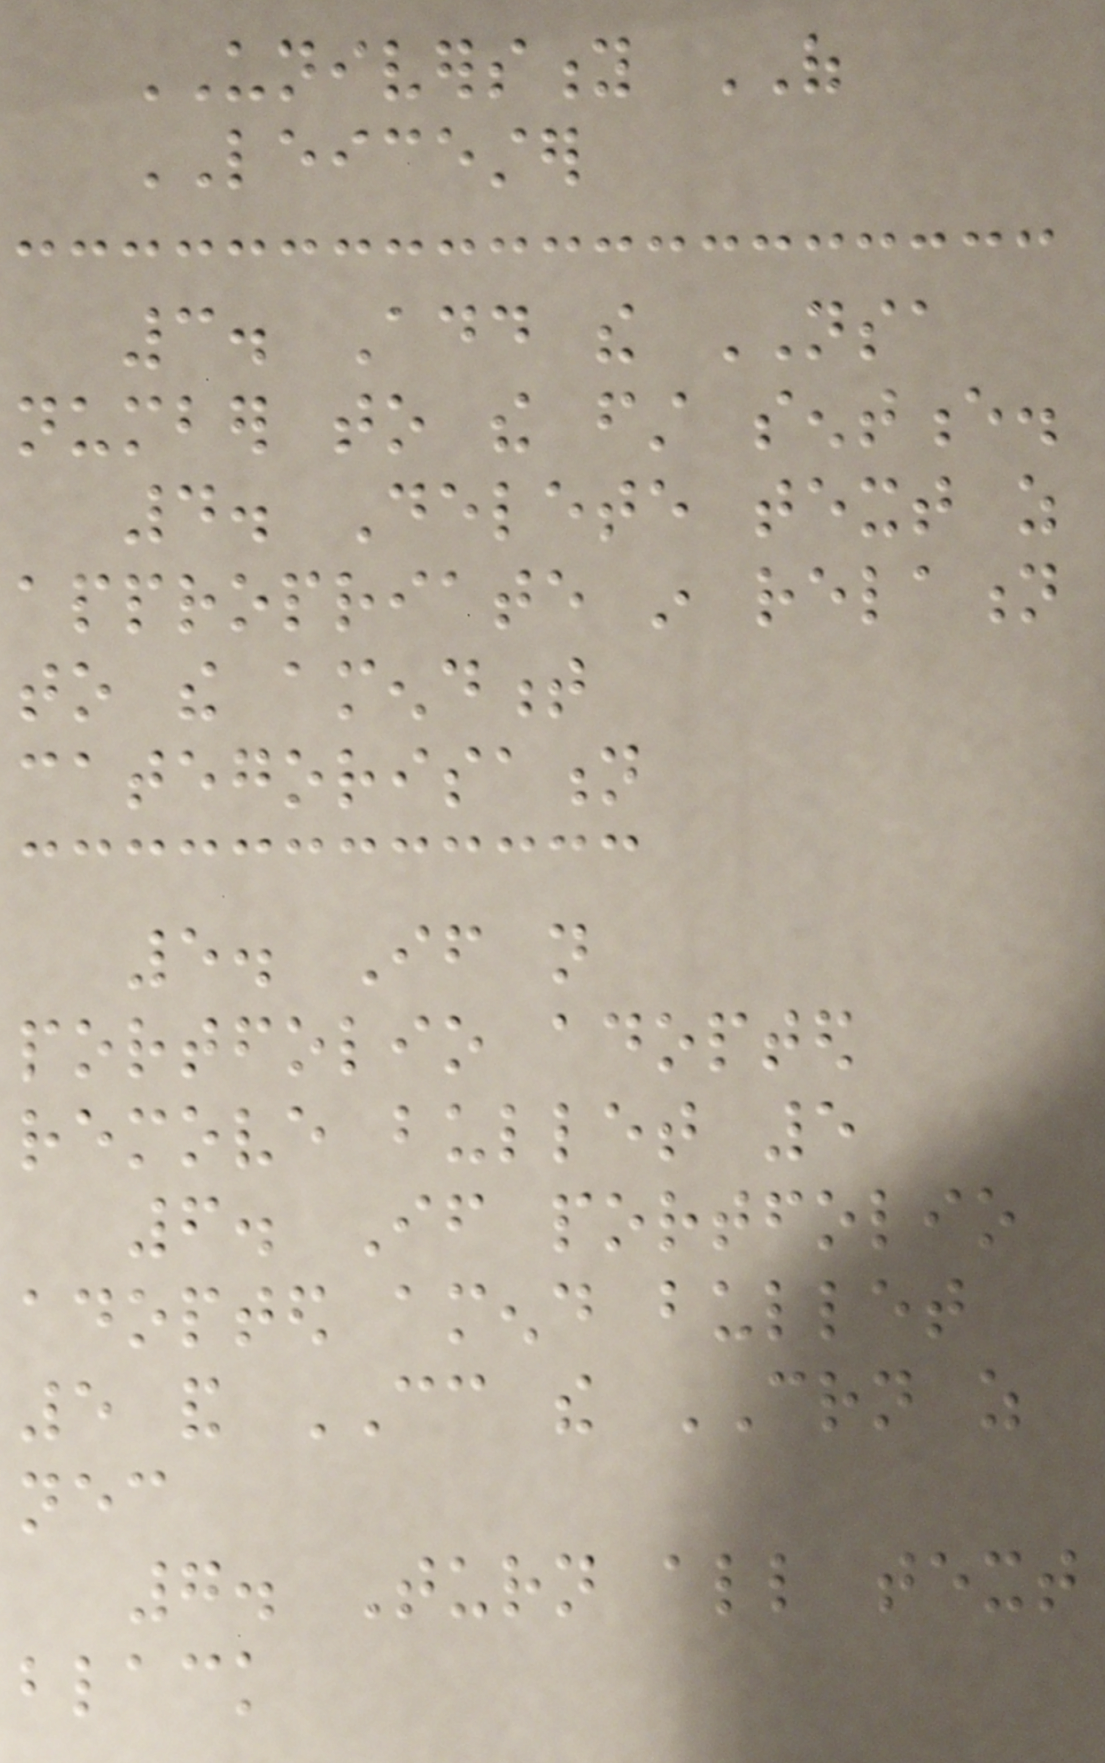UNIVERSITY OF
LEICESTER
3. Add the NSA
number to the first sentence.
4. Delete text as
appropriate in relation
to the amendment
categorisation
5. If not
portfolio adopted
remove bullet 5
6. If portfolio
adopted amend bullet
5 and CC the CRN as
necessary
7. Turn all text
black
